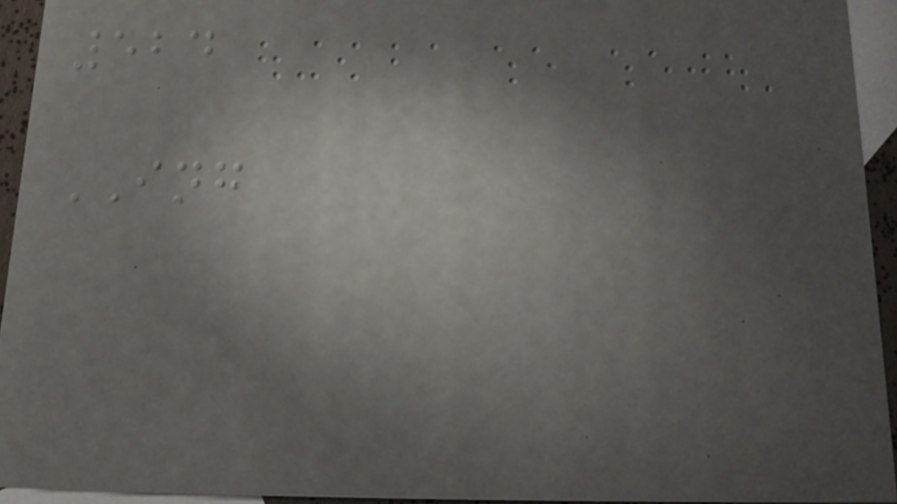524
ING
